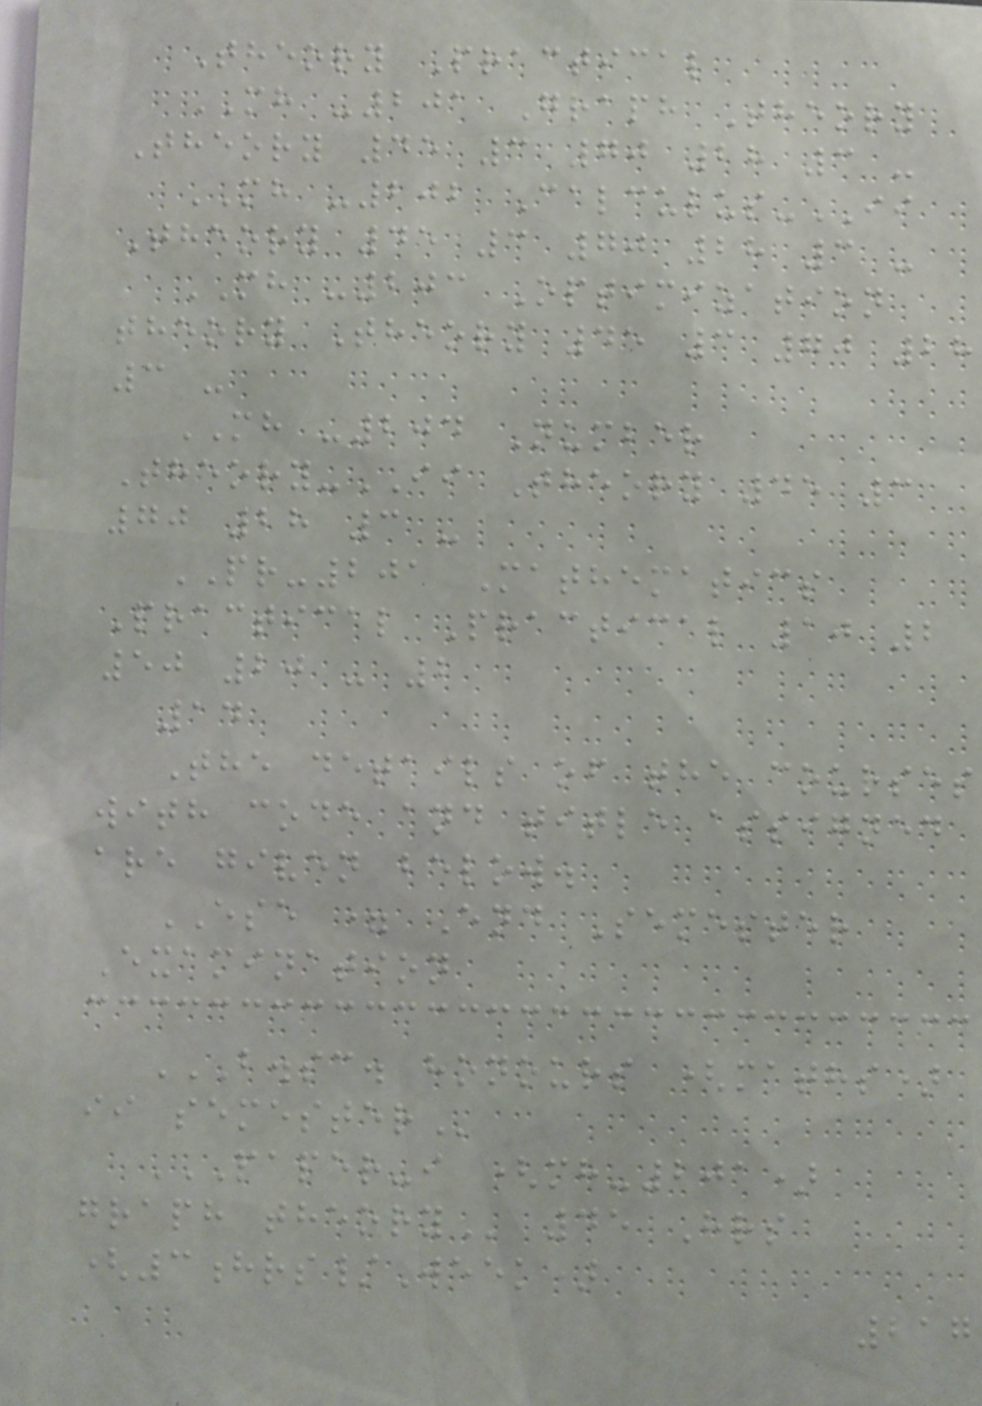Theory Practical
MH -201 Graph Theory
Theory 45 3 70 28 3 -
MH -202 Calculus-II
Theory 45 3 70 28 3 -
MH -203 Optimization
theory Theory 45 3 70 28
3 -
MH -204 Number
Theory-II Theory 45 3
70 28 3 -
PR-201 Mathematics
Practical Practical 10 2
50 20 - 2
14
The details of the courses
with code and title assigned
are given below.
ESE = End Semester
Examination
B.SC. HONOURS (MATHS)
II SEMESTER
PAPER-I (MH-201)
GRAPH THEORY 45 Hrs
(3hrs/Week)
217
